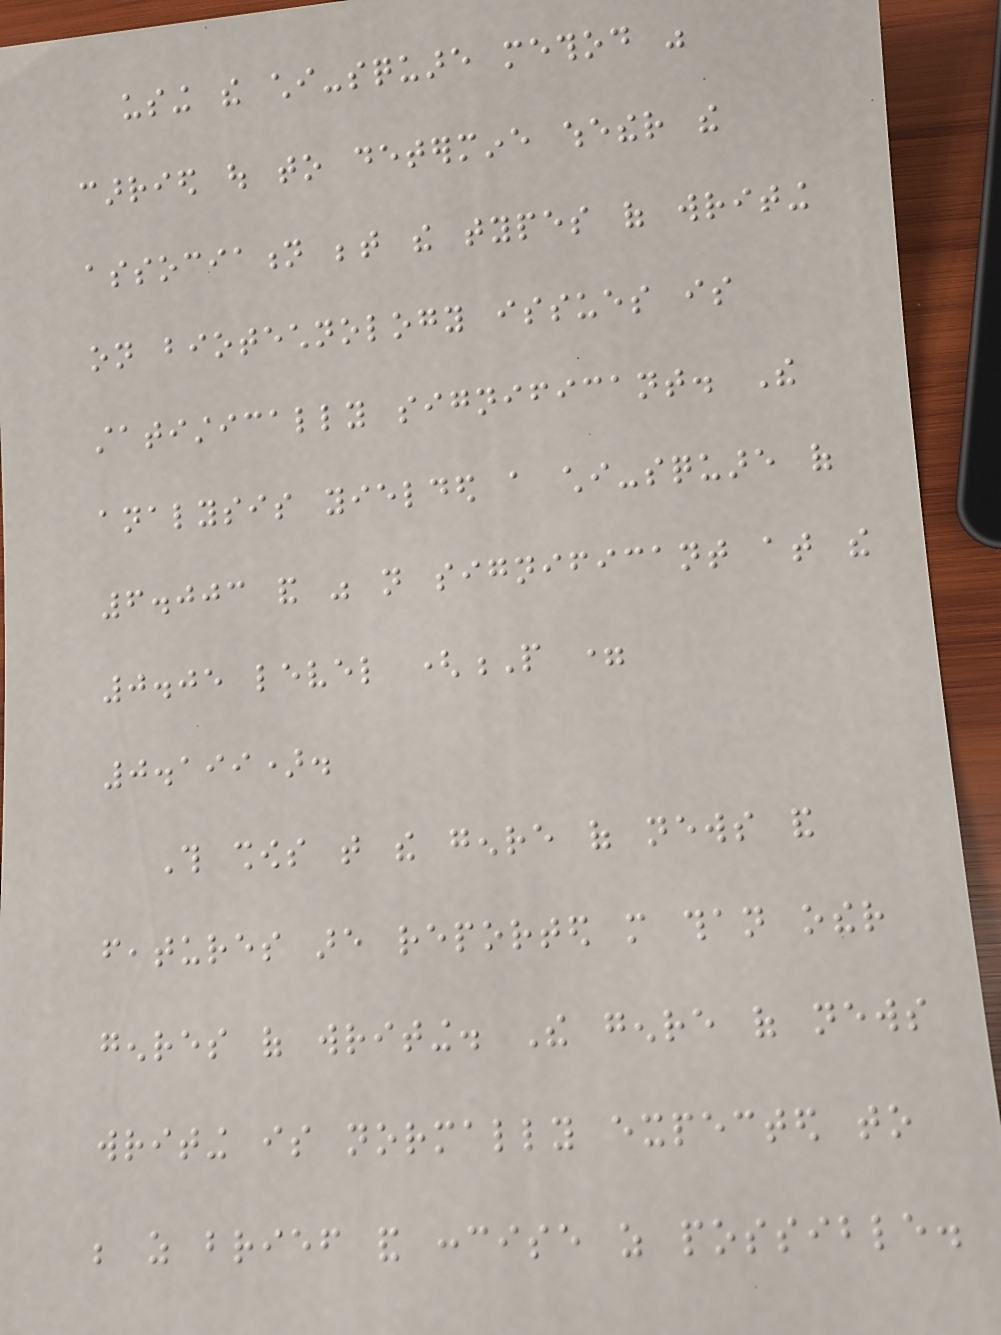using the chi-square method was
carried out to determine whether the
association between the types of writing
on biotechnology issues is
statistically significant. The
analysis yielded a chi-square of
6.003 and was not significant at the
0.05 level (P =
0.199).
This shows that the genre of news and
features are reported more than other
genres of writing. The genre of news
writing is normally expected to
be as brief and concise as possible.
